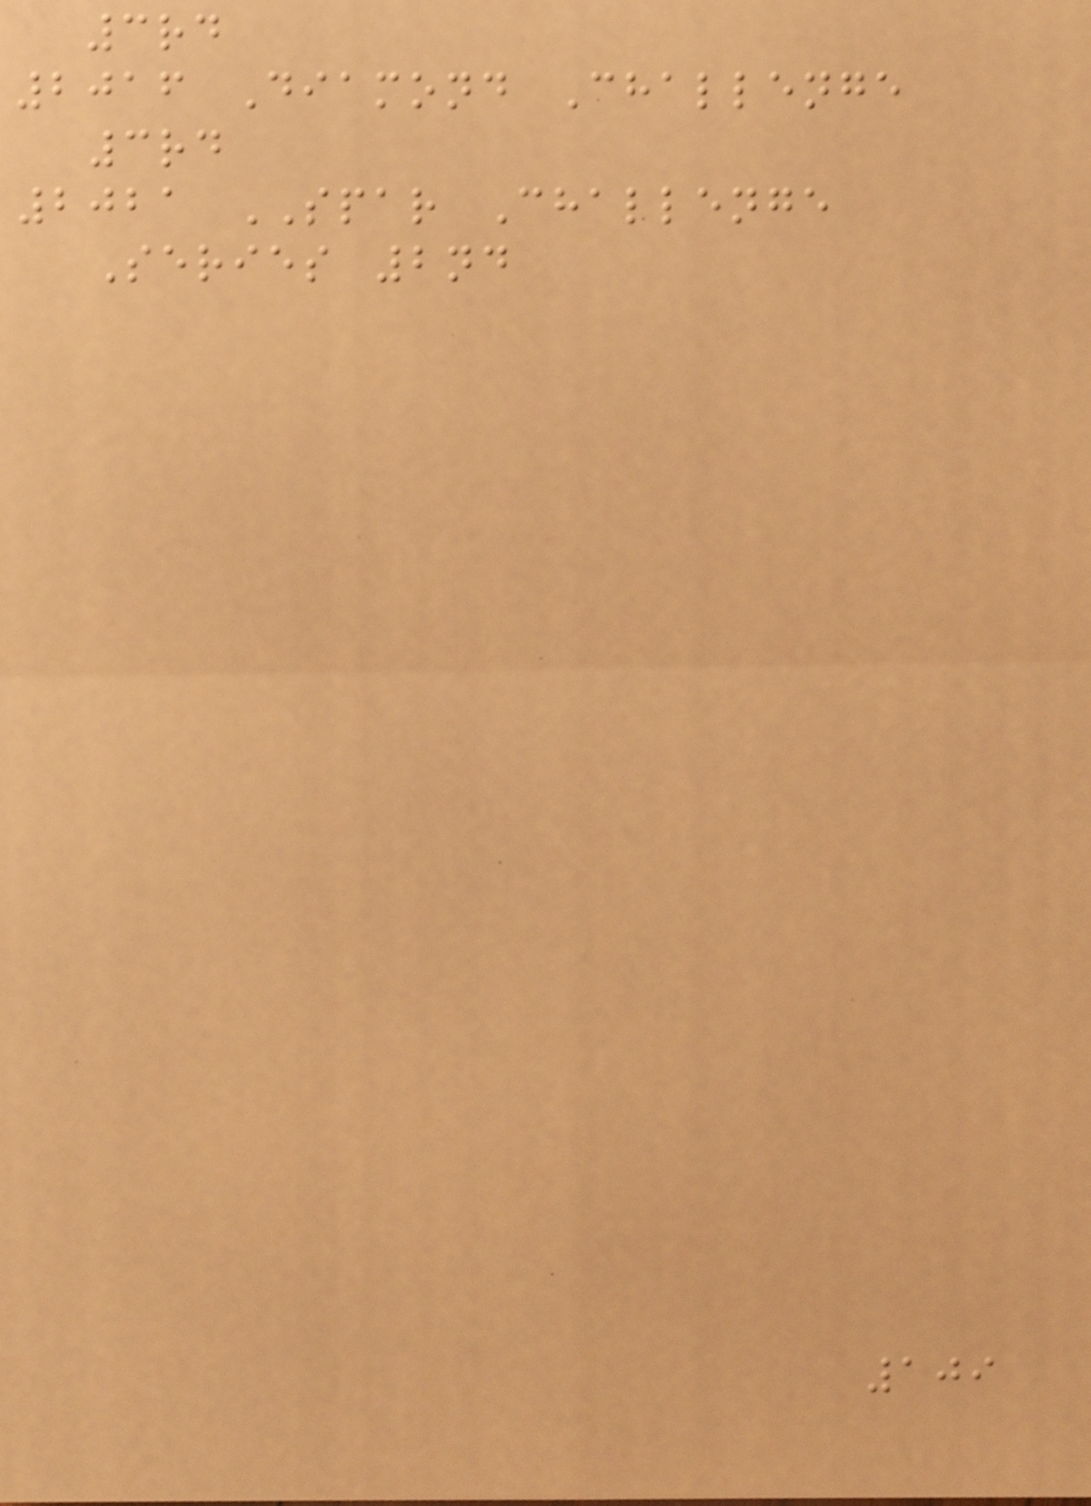3rd
2016 Diamond Challenge
3rd
2021 SPAR Challenge
Series 2nd
109
